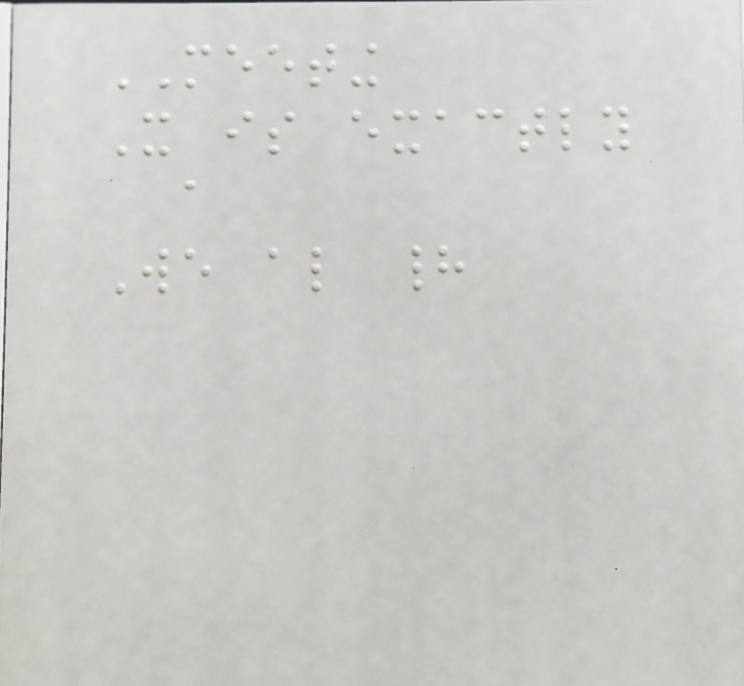MEETING
It is exactly
a
We also had
